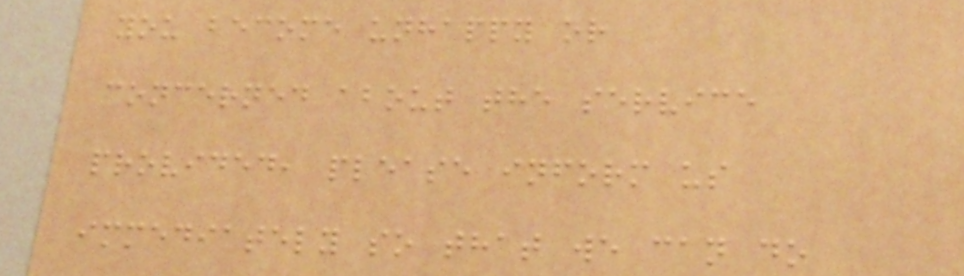you become unhappy or
concerned about the service
provided, please inform us
immediately so that we can do
